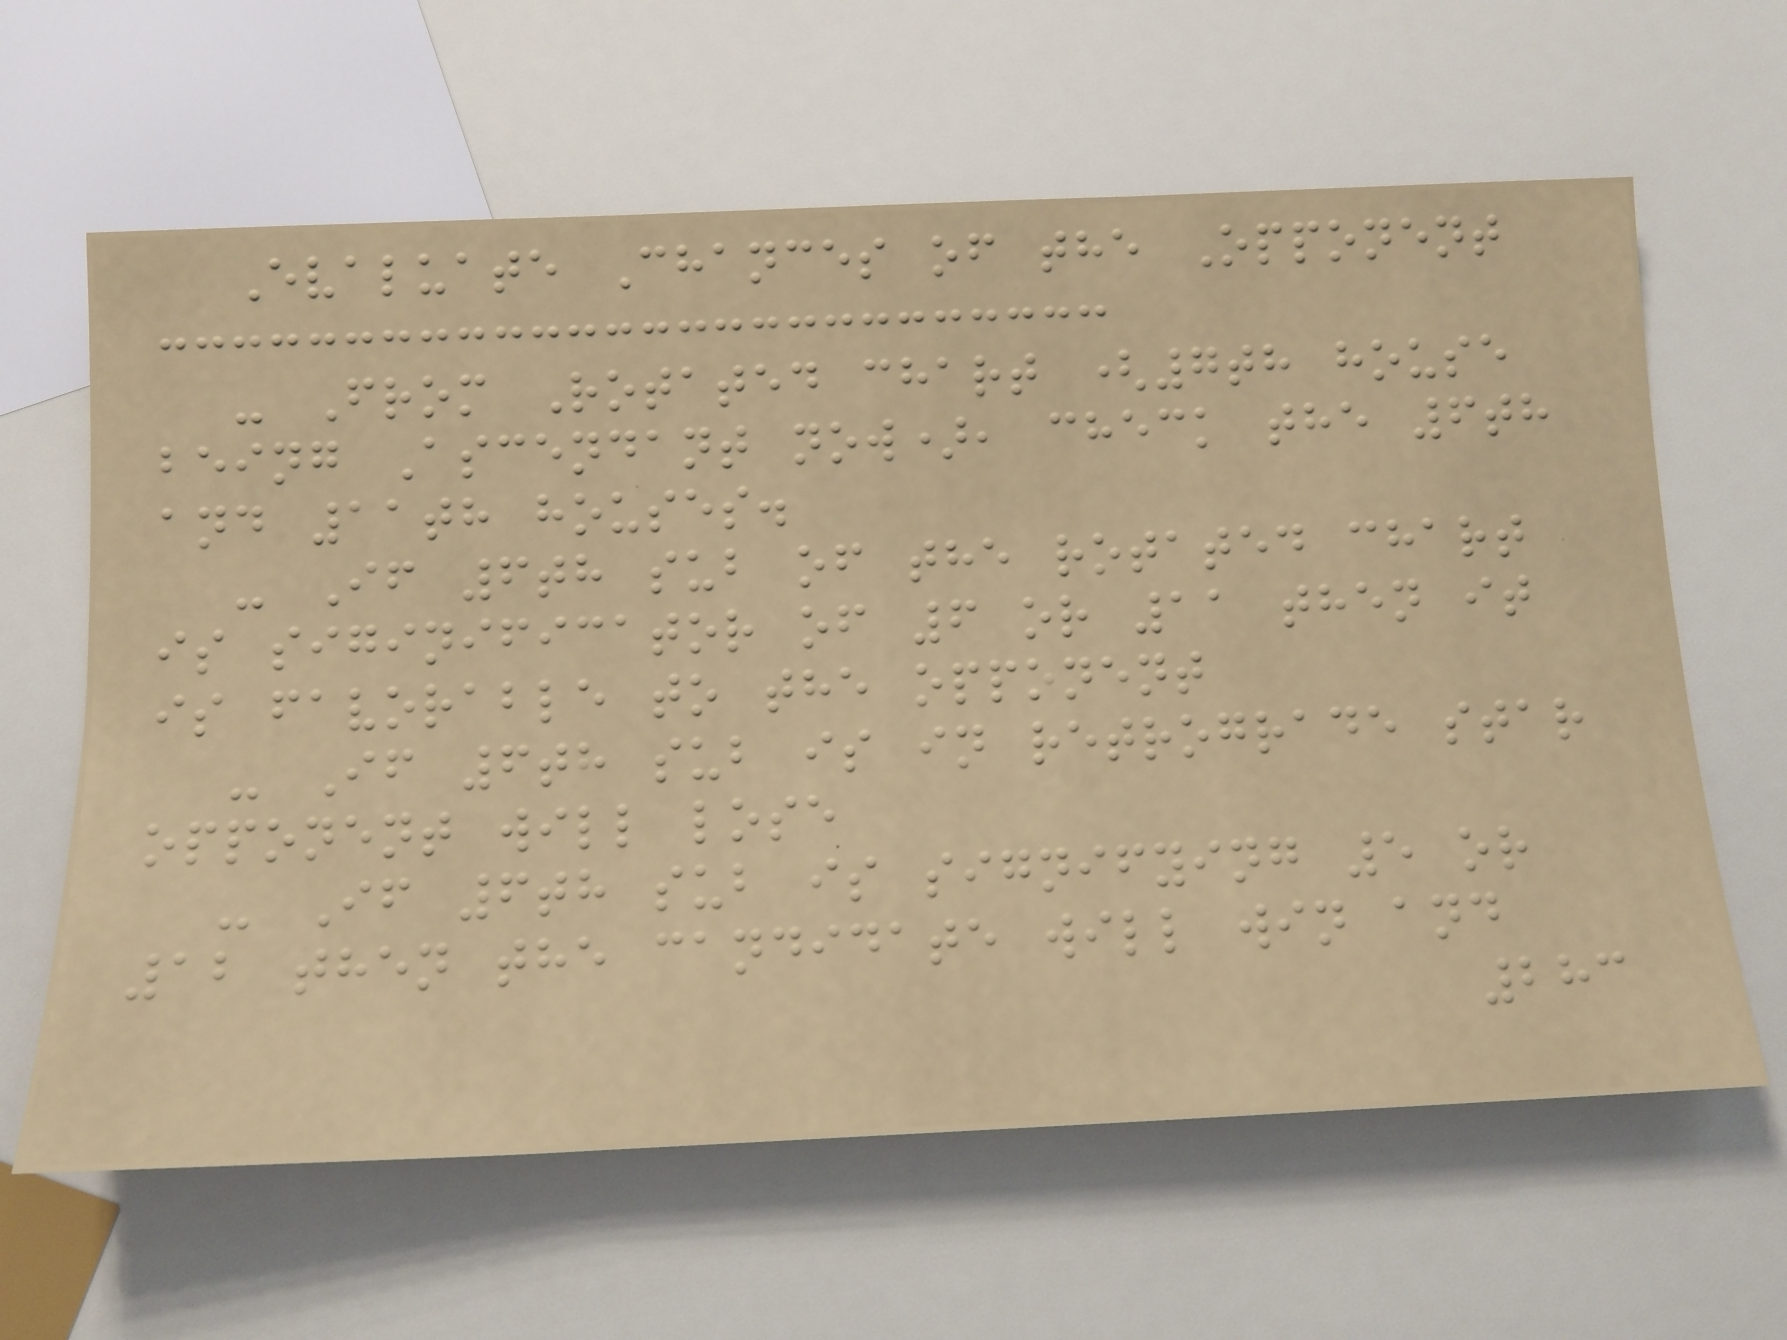Evaluate Chances of the Opponent
- From Rotated chart (7th house
being Ascendant now), check the 6th
and 11th houses.
- If 6th sub of the rotated chart
is siginificator of 6 or 11 then it
is favorable to the opponent
- If 6th sub is in retrograde star
opponent will lose
- If 6th sub is signifying 5 or
12 then the candidate will win and
283
